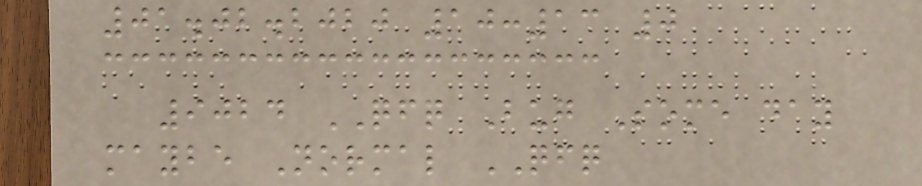01.02.2020 10:13 0
9024 QFQ Bug Some day
maybe Normal QFQ
